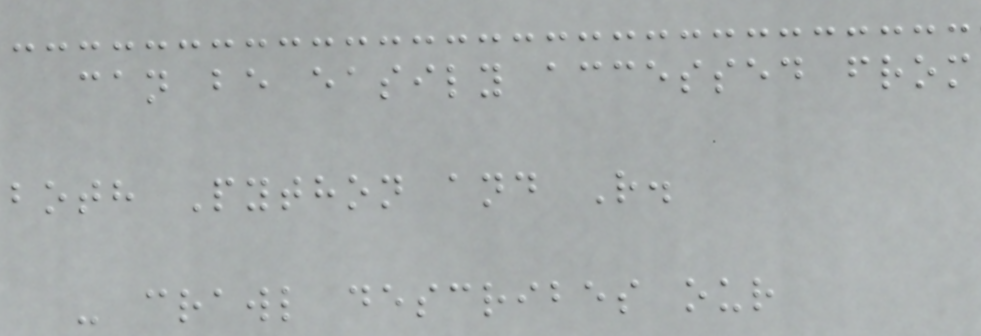can be easily accessed from
both Python and R.
- crawl describes our
